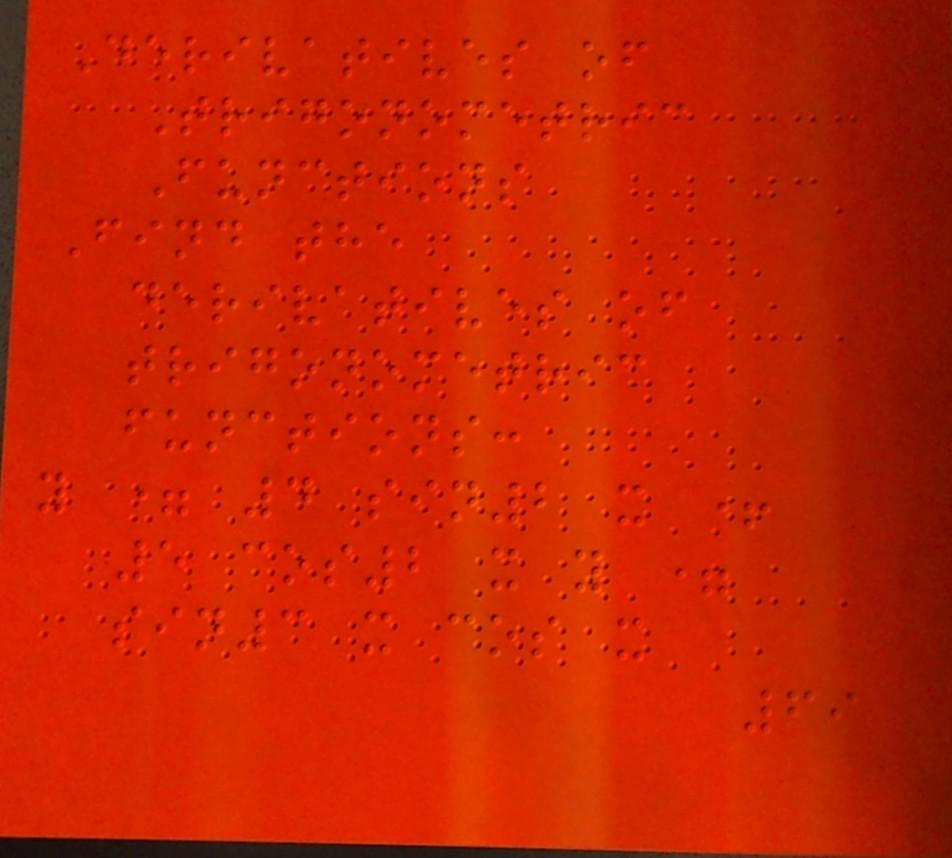Derivatives of
Trigonometric
Functions
Find the
derivatives of
trigonometric
functions:
y = 4 sin2 x +
5 cos2 x y =
sin3 x cos x
69
